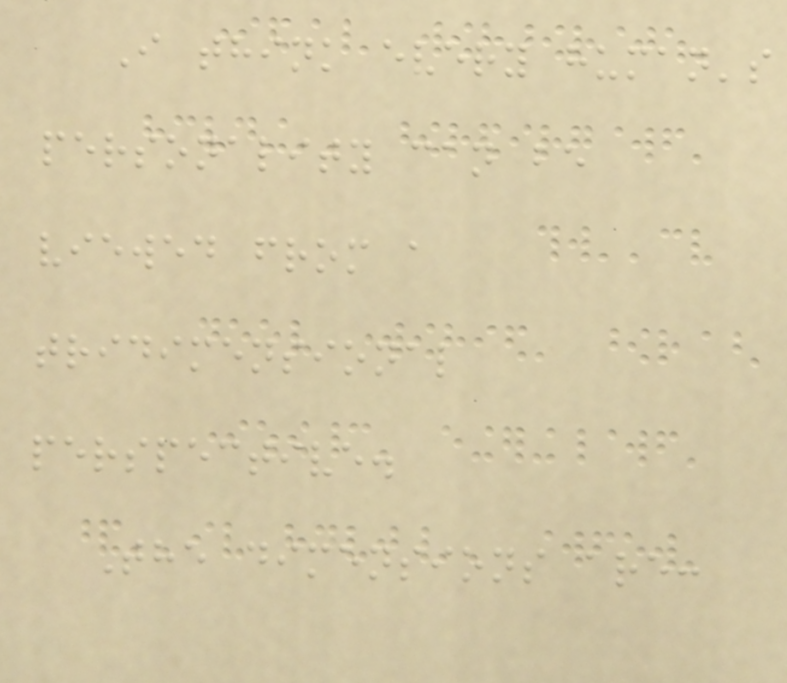I think every human's
personality can be
viewed from a
tridimensional
perspective.
The dimensions are:
